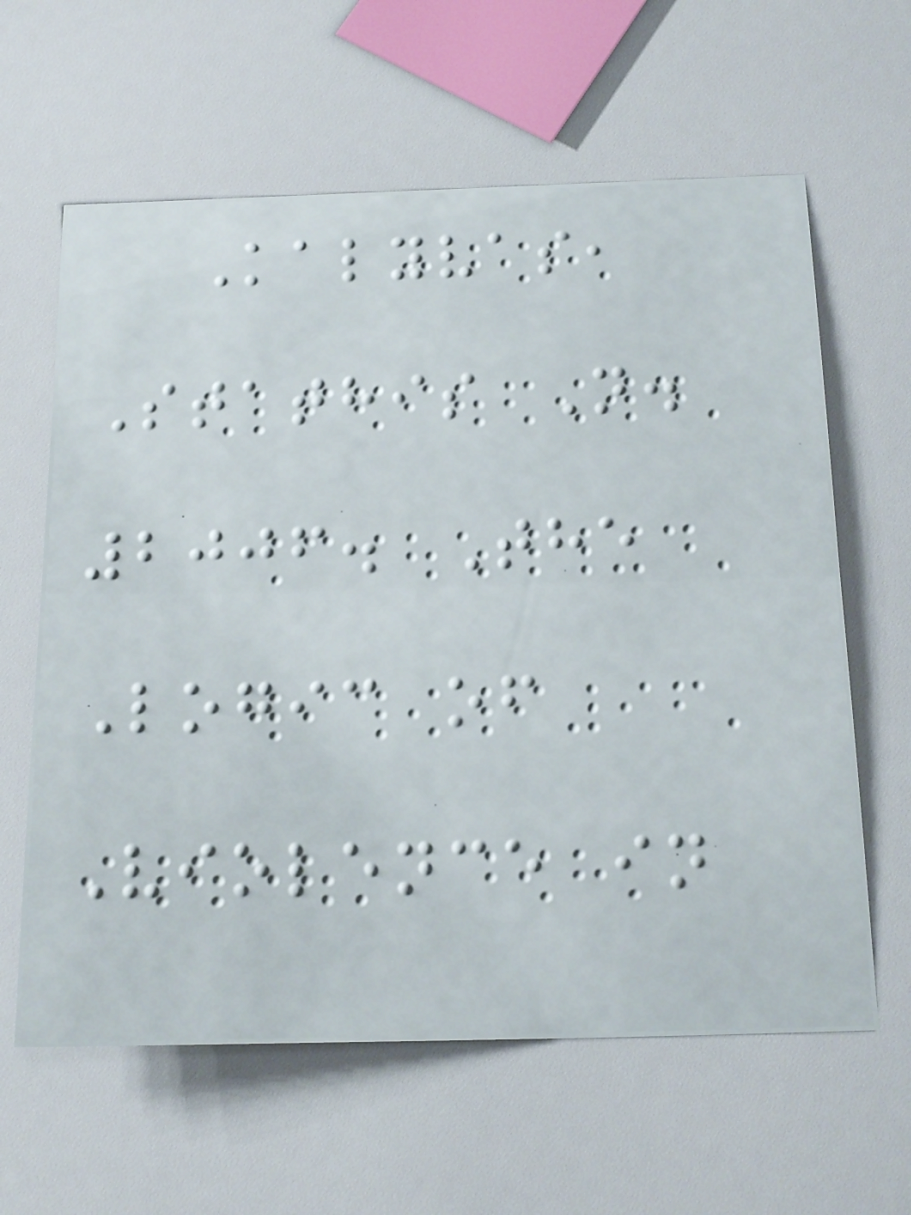Kalyvas,
Stathis N.
2006. The
Logic of
Violence in
